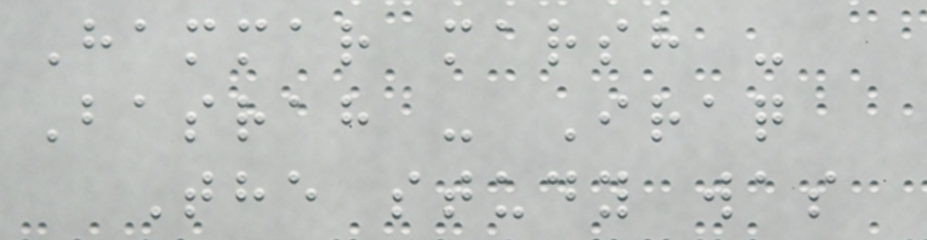Hammar marsh -
Basrah - Iraq
The study was
